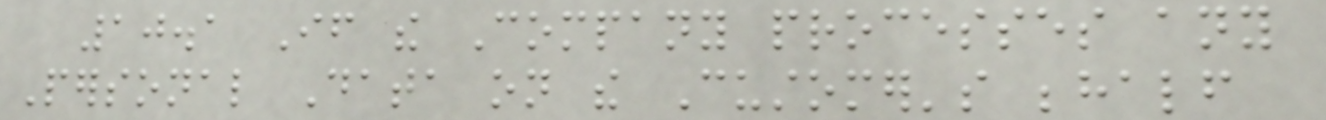10.1 If the Company processes any
Personal Data on the Customer's behalf
